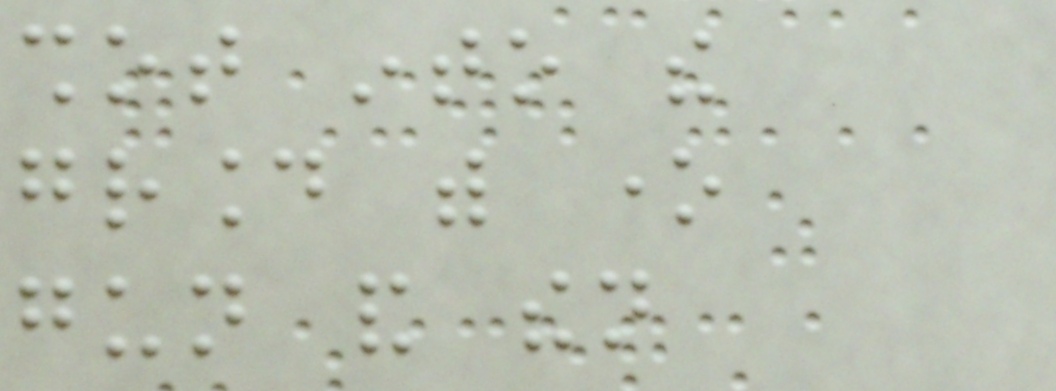shot into the
ground with one
gun and then
